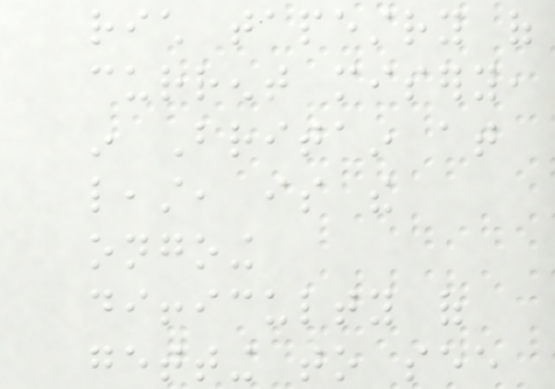rich tapestry of
current misery,
in Britain at
least, is the
ongoing
difficulty of
getting to see
